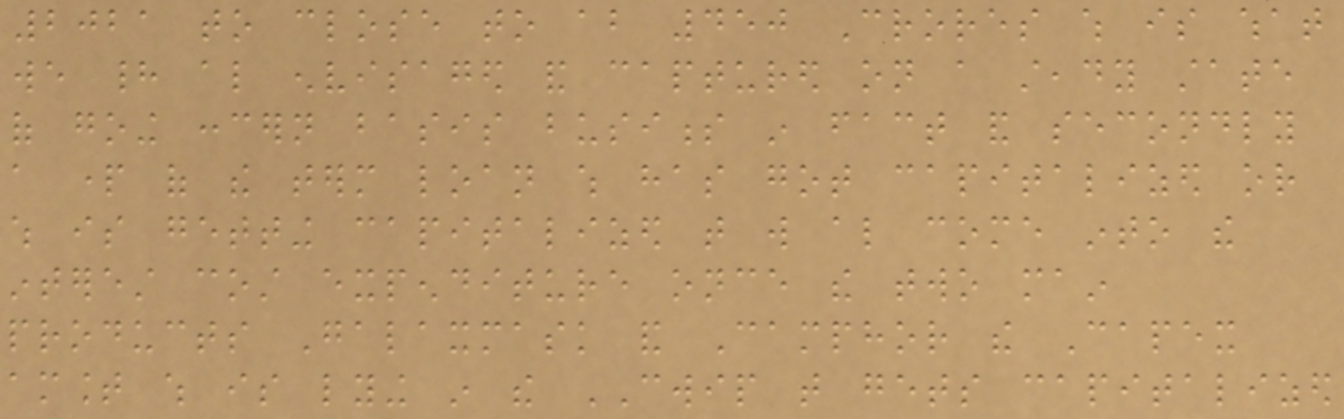2021 to close to about 450 Crores which is what
we had also envisaged and captured on a steady state
of going concern basis business in fact and secondly
a part of the term loan which has got capitalized or
which is getting capitalized that will also come into the
interest cost expenditure once the two main
products Galaxmask and Camphor the Capex
amount which is lying in the CWIP that gets capitalized
